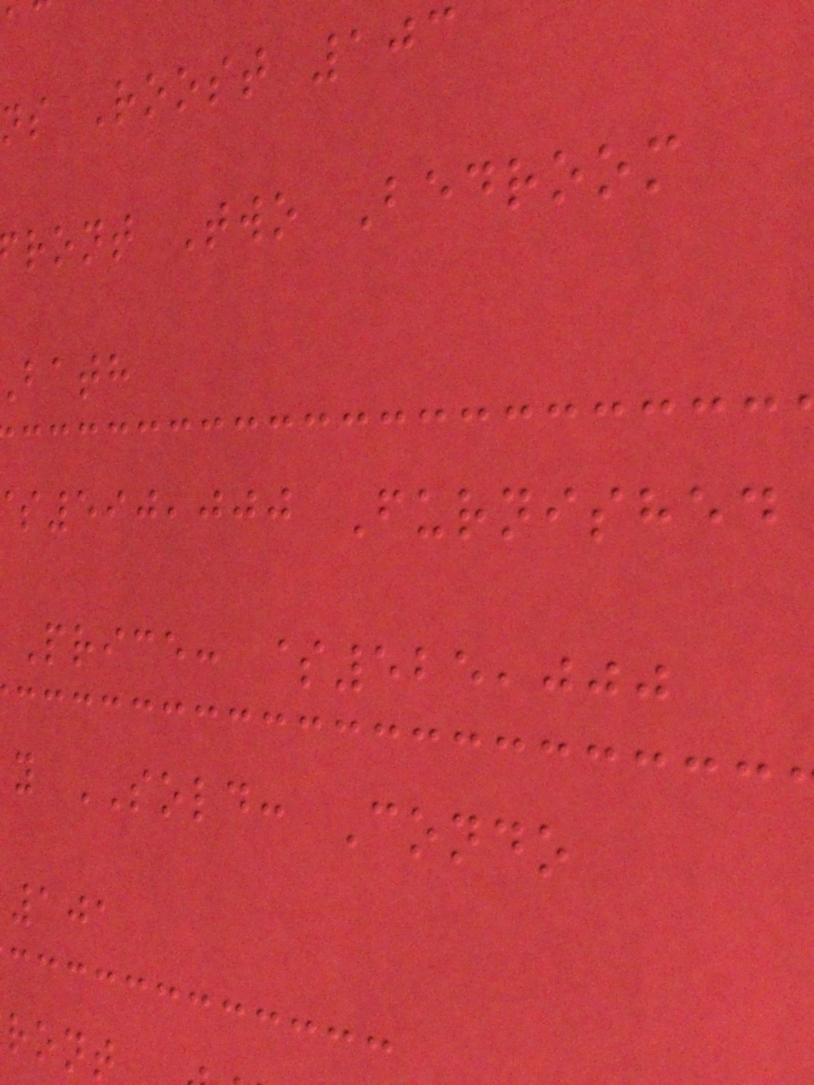ns Roost 103
ront Two Bedroom
bath
590,000 Furnished
Price: $525,000
y SOLD: Condo
101
